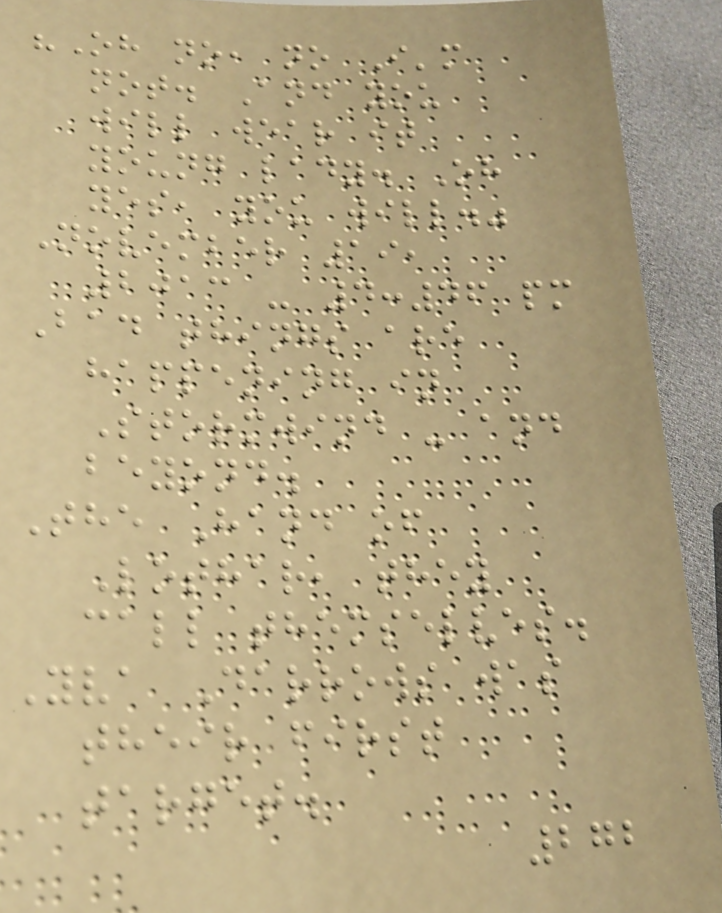"Oh no, no I'm
not. And you
will wear it
young lady. Oh
yes, you will."
November 19,
2013 - 4:46 pm
Bad things are
happening in
Stormwind - and
beyond.
The Hand of
Lothar, they
call themselves.
Yva Darrows was
their first
target.
272
